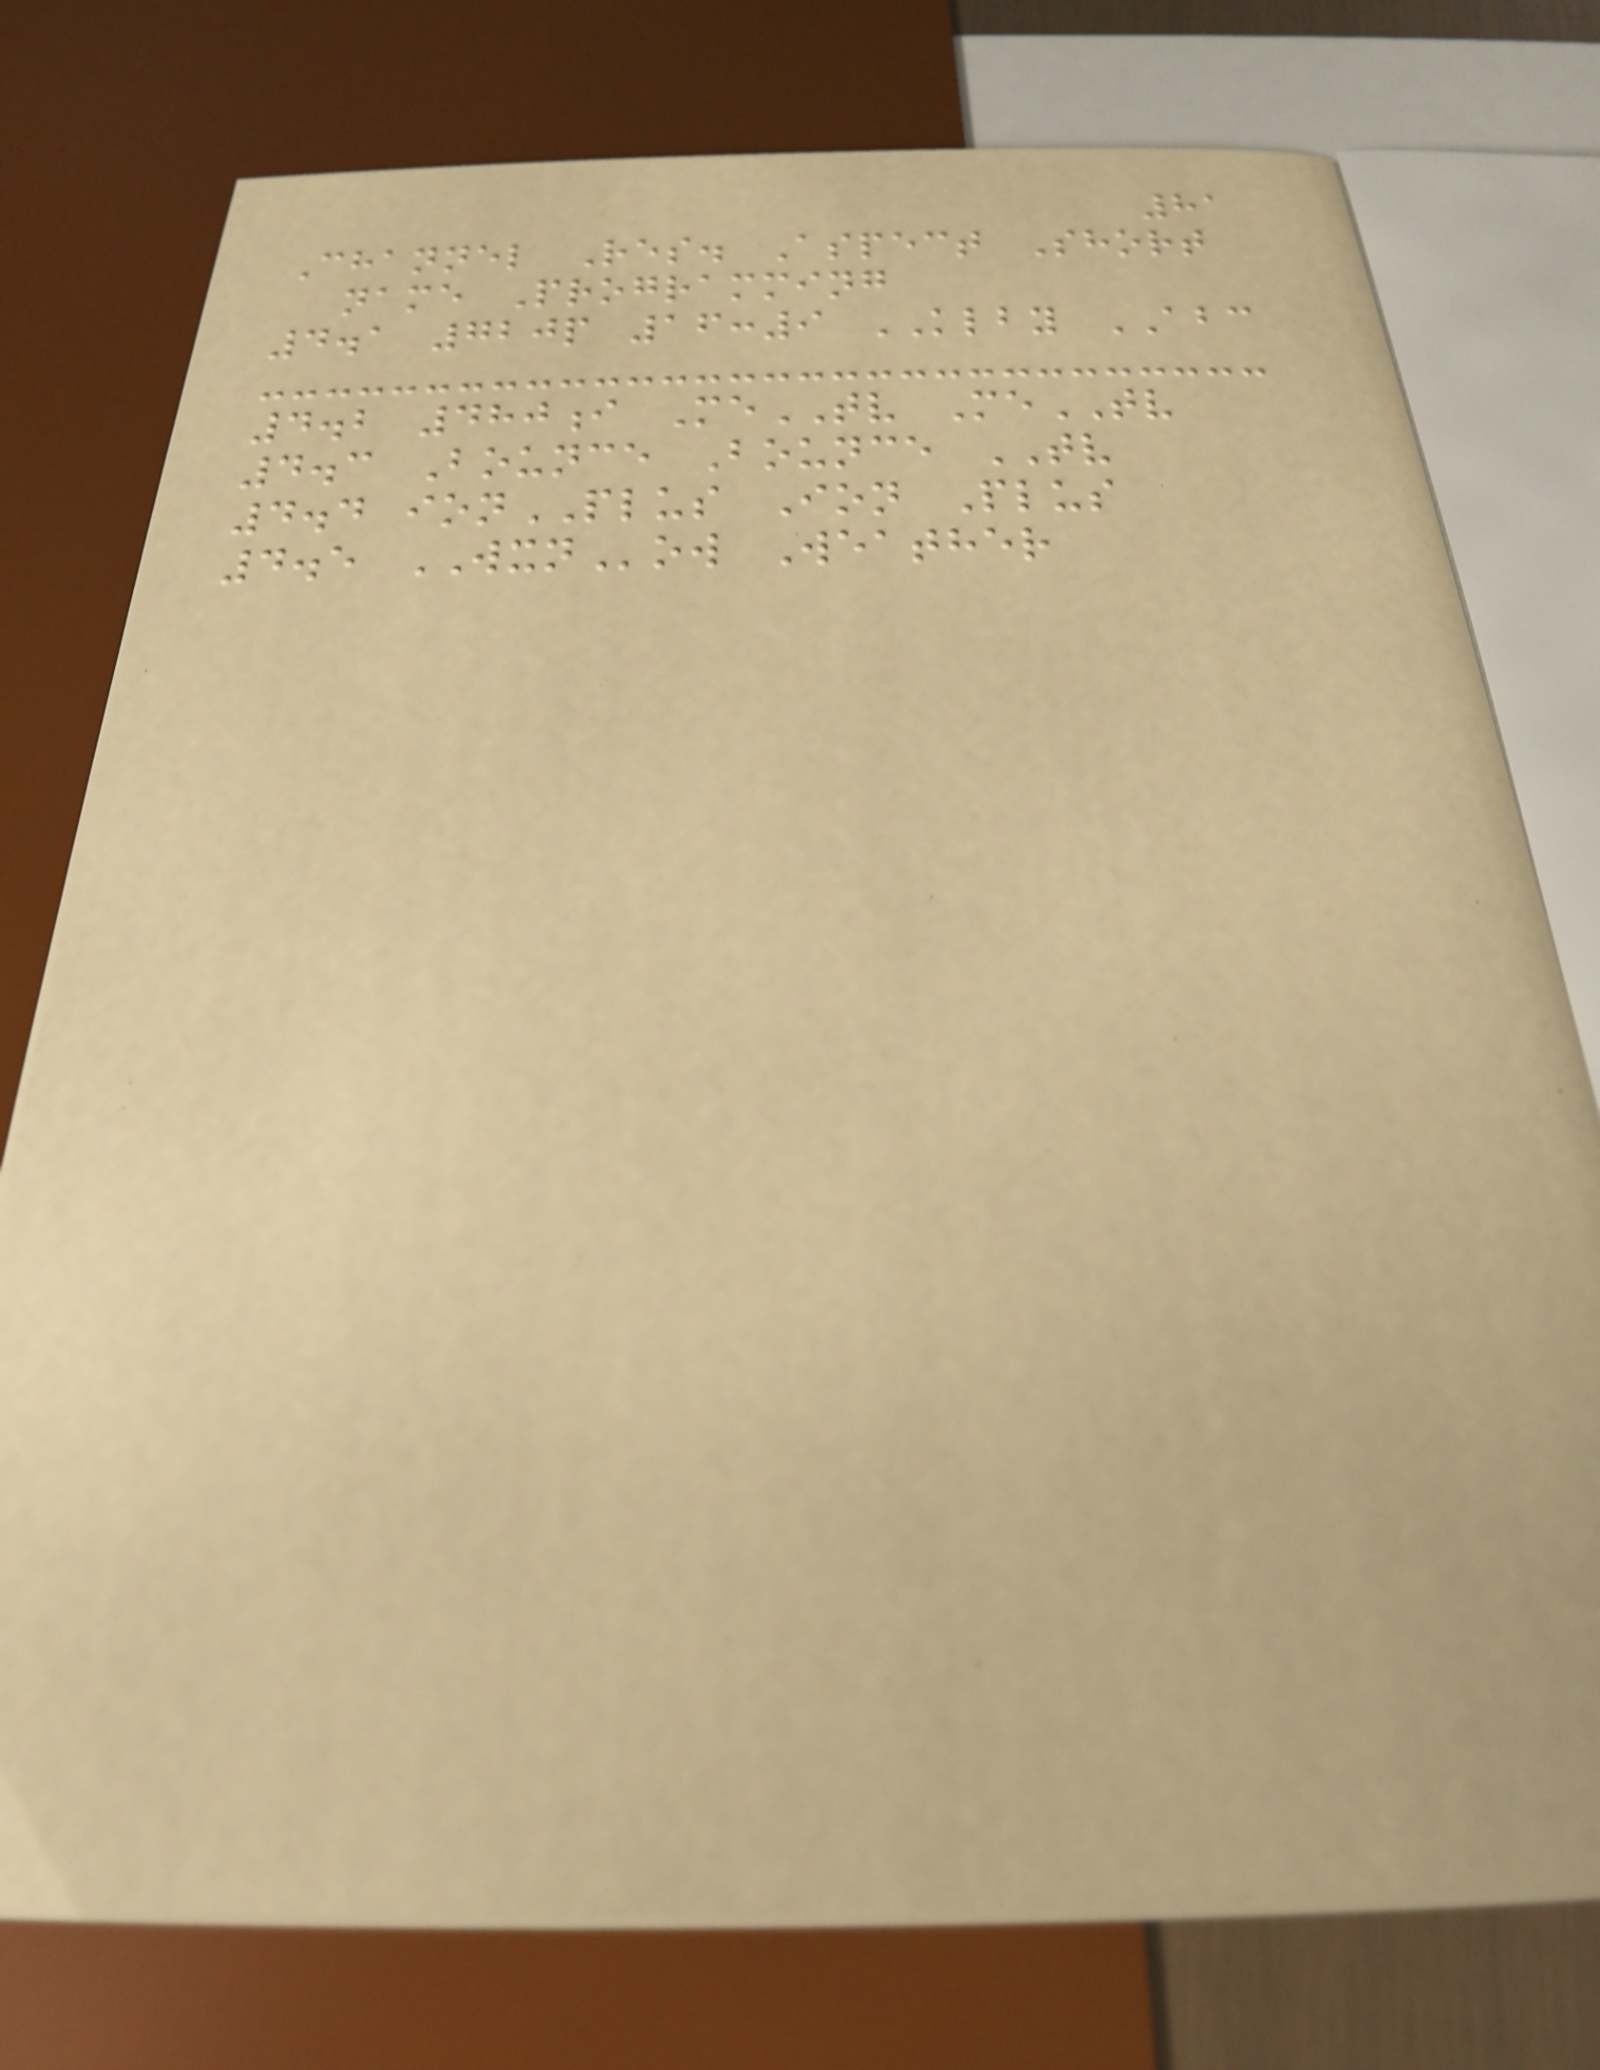81
Channel Res. Aspect Short
name Programming
4.1 720p 16:9 KLBY ABC
4.2 480i MeTV MeTV
4.3 Bounce Bounce TV
4.4 ionPLUS Ion Plus
4.5 WXNow Weather
